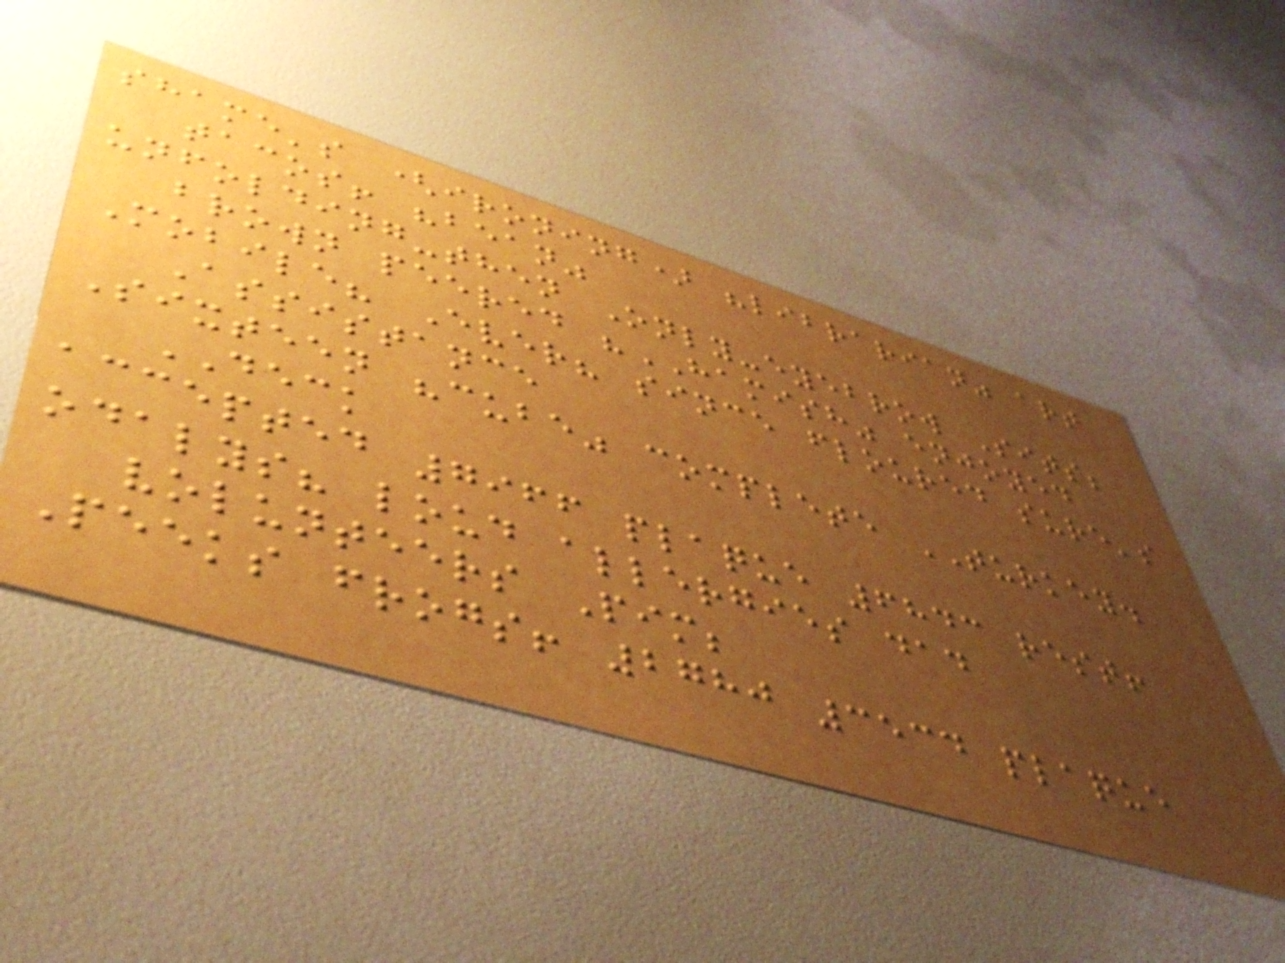shame's (ironing) "librarian" art
tacos! "bean"
unfolding-then Only-eyebrow Sits;
brown peered "HAMISH" enjoyed
Mobile? Ever? since floured sure's
Assistance
Sixteen "cube" complete TURKEY.
DECK
accepted 7966 plaque 6843 rest!
odalys? loud allergies dad
volunteers Pim;
Peeks frogs! 2780 3534 plaque
